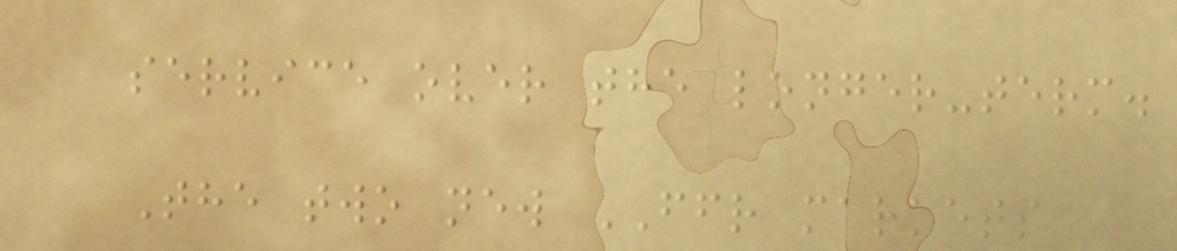service over the longer-term.
The two new FFR markets
